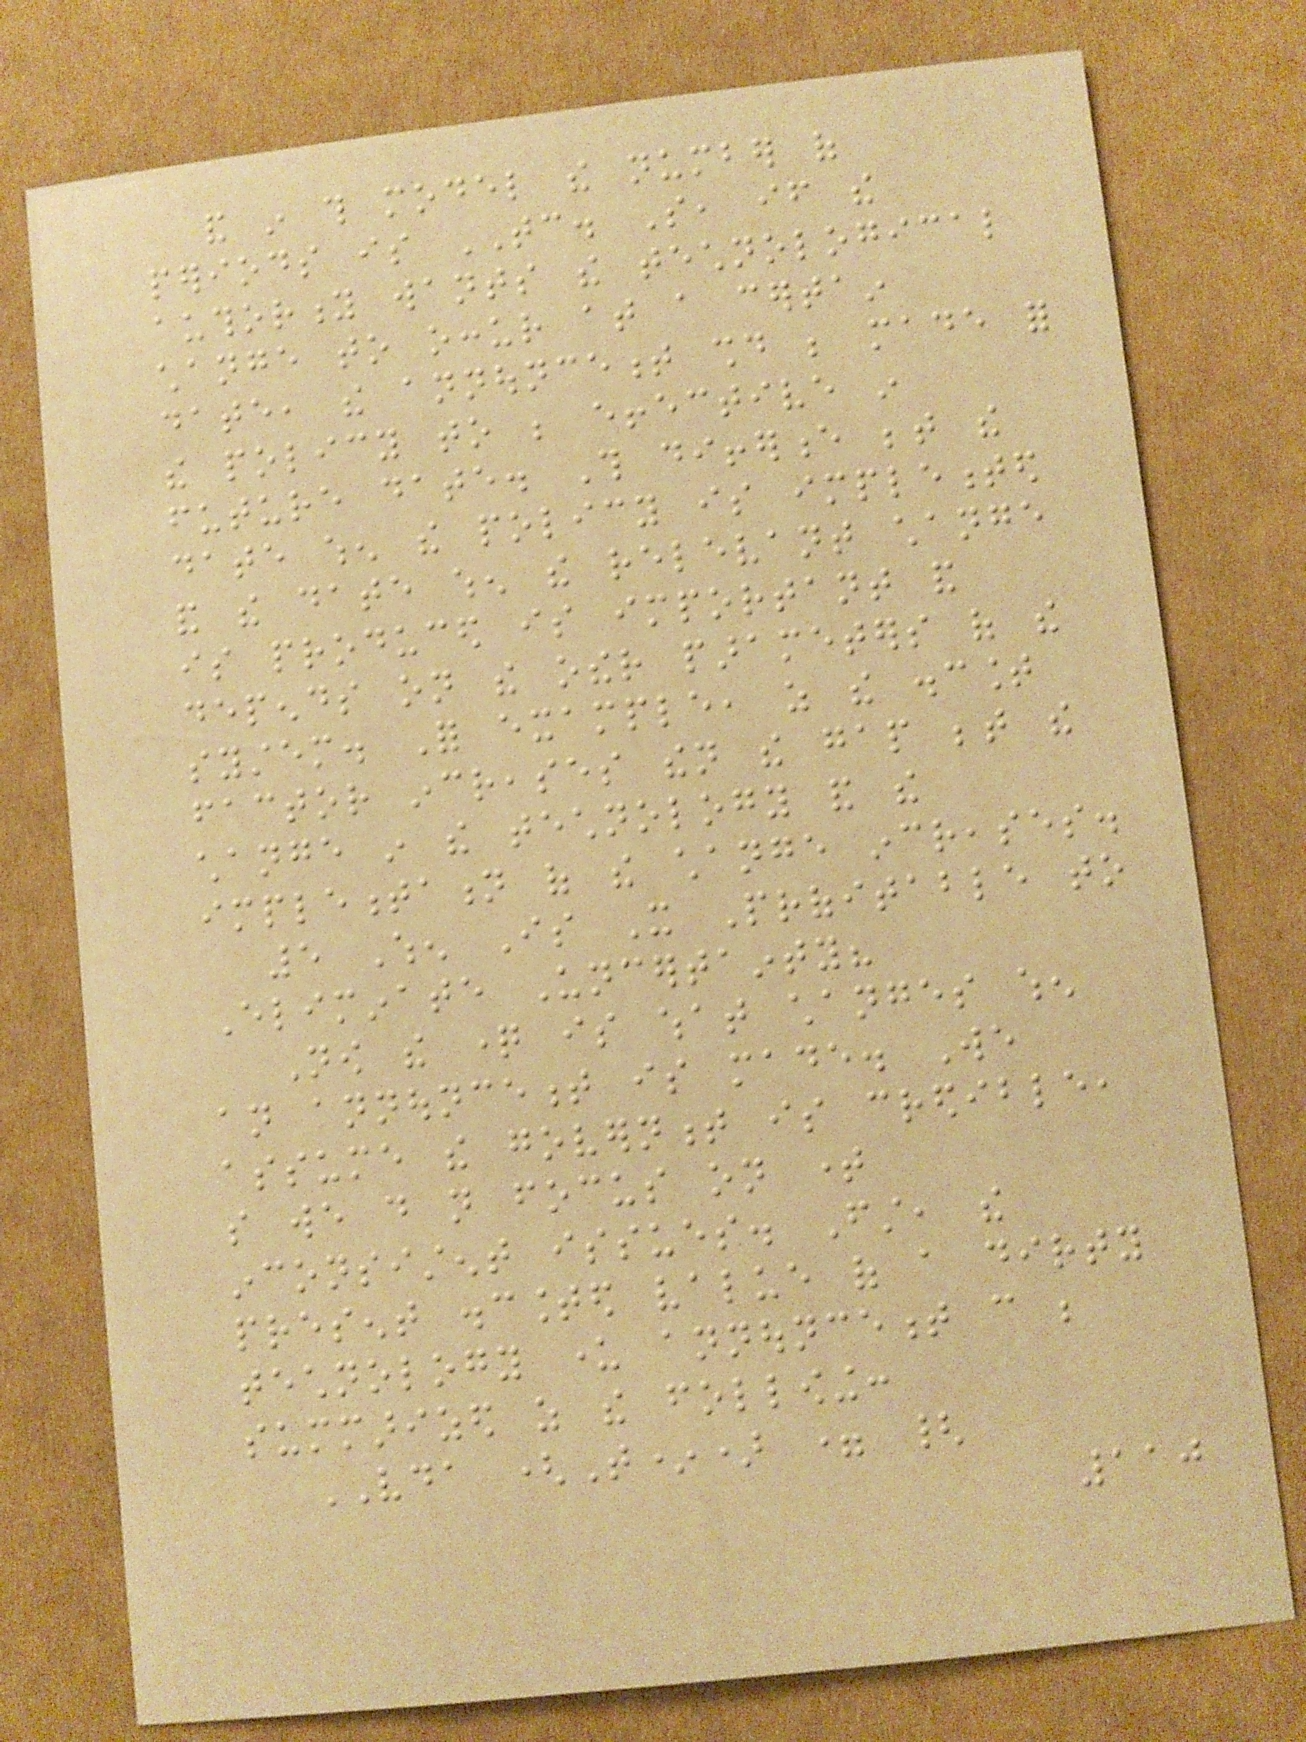and in this model the number of
periods is TC. So, if the
authority wants the technological
change to occur at a certain
date, the announcement should be made for
the policy to be effective in
future date. This difference between the
date when the policy is implemented
and the date when the relevant change
is produced is important and
depends on the other parameters of the
system. For example, as the discount
factor increases then the gap between the
change in the technology and the
implementation of the change increases.
5 When Is It Profitable to
Eliminate Uncertainty?
Now the question is what changes when
an announcement is made. We
assume the government is credible,
so we do not focus on time
inconsistent issues. First, the
present discounted value of a dirty
technology under announcement can be
summarized as the following:
VDA (T*) = {
110
